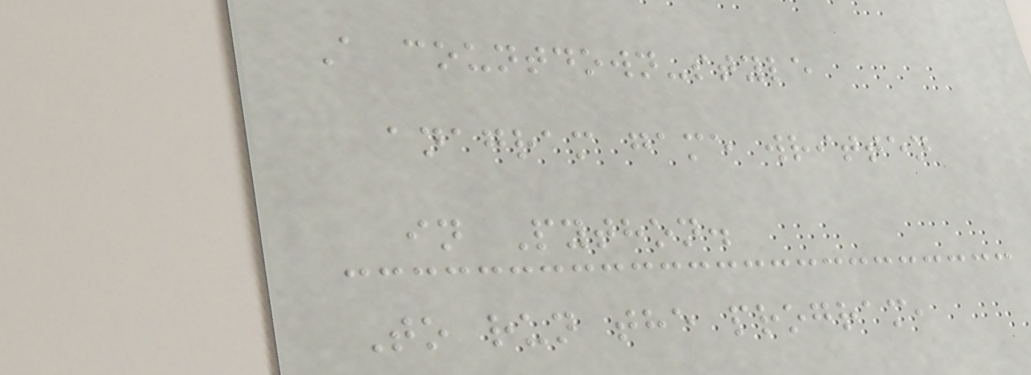A countdown-style
anagram game written
in Python.
To run the program,
